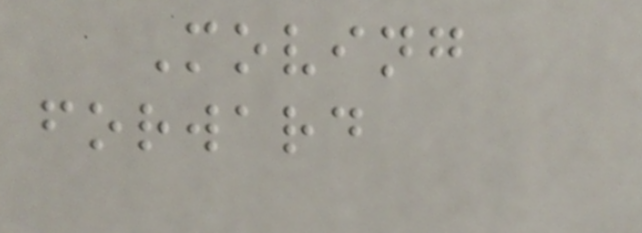Moving
forward
